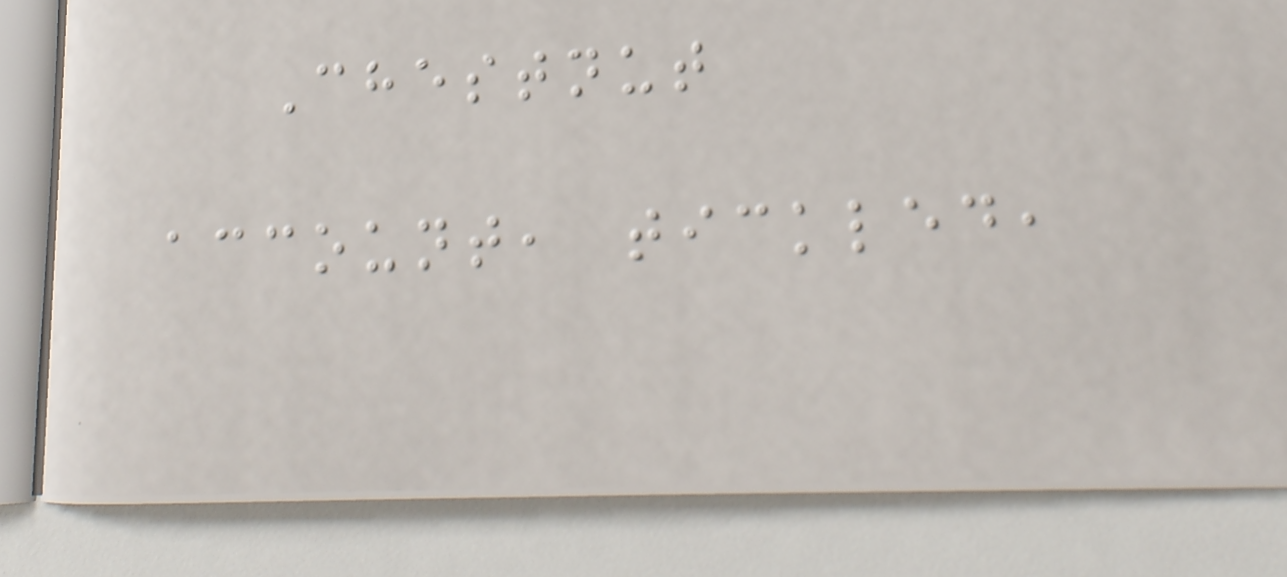Chestnut
account, tickled,
